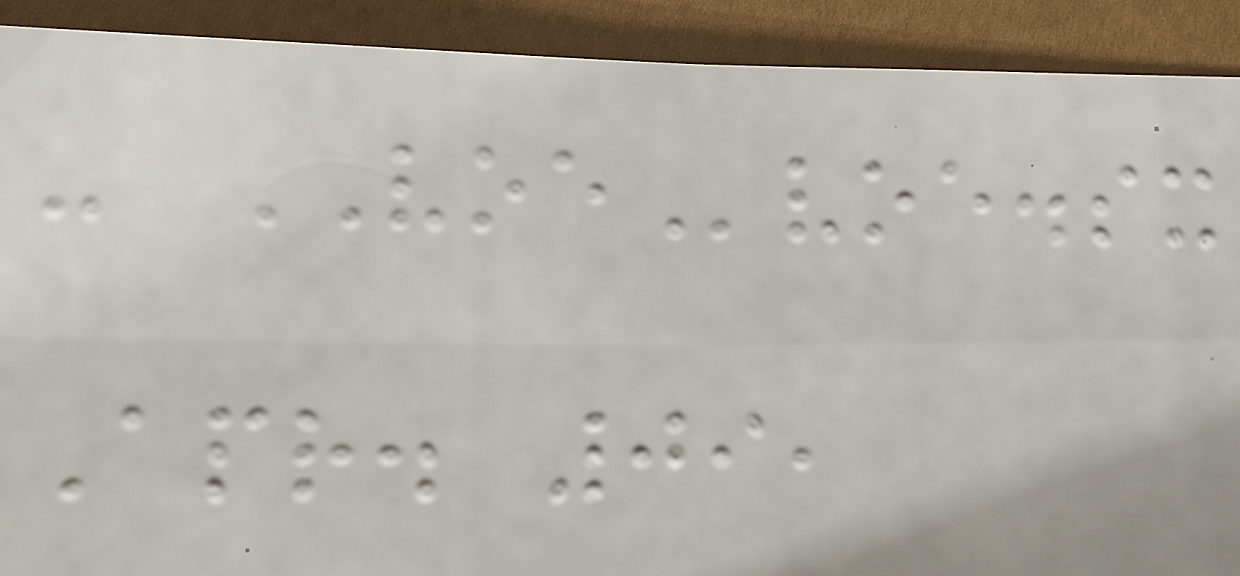- VOEvoe.sx
Apr. 09,
